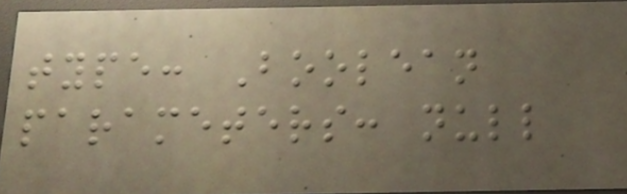type: Boolean
parameters: null
